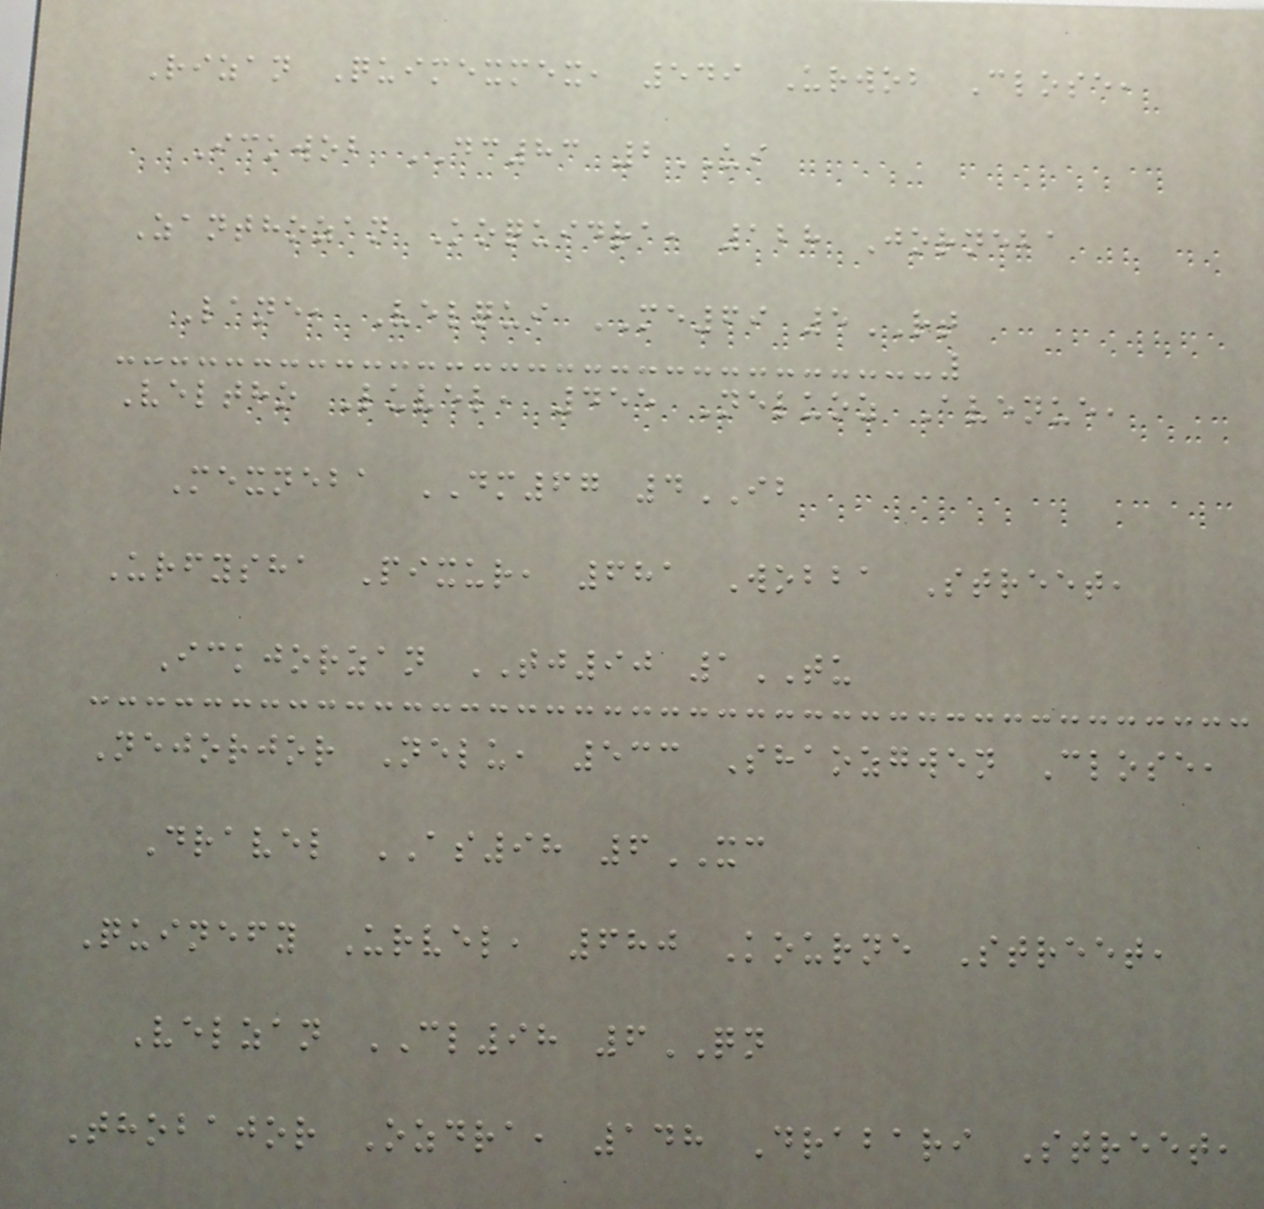Rizan Quimexmex, 549 Urwob Close,
Ickwob DC83 2UI
Zanthozan Koquidra, 128 Jorneba
Lane, Velqui ME69 5RT
Veltho Luvel, 455 Neluoz Avenue,
Mexneba DM67 4IB
Urfysha Pixur, 681 Wobba Street,
Ickjorzan TJ90 1TU
Nejorjor Nelu, 533 Shaozgwen Close,
Dravel AS98 6XC
Quinefy Urvel, 680 Kourne Street,
Velzan CL98 6QN
Thobajor Ozdra, 148 Drabari Street,
